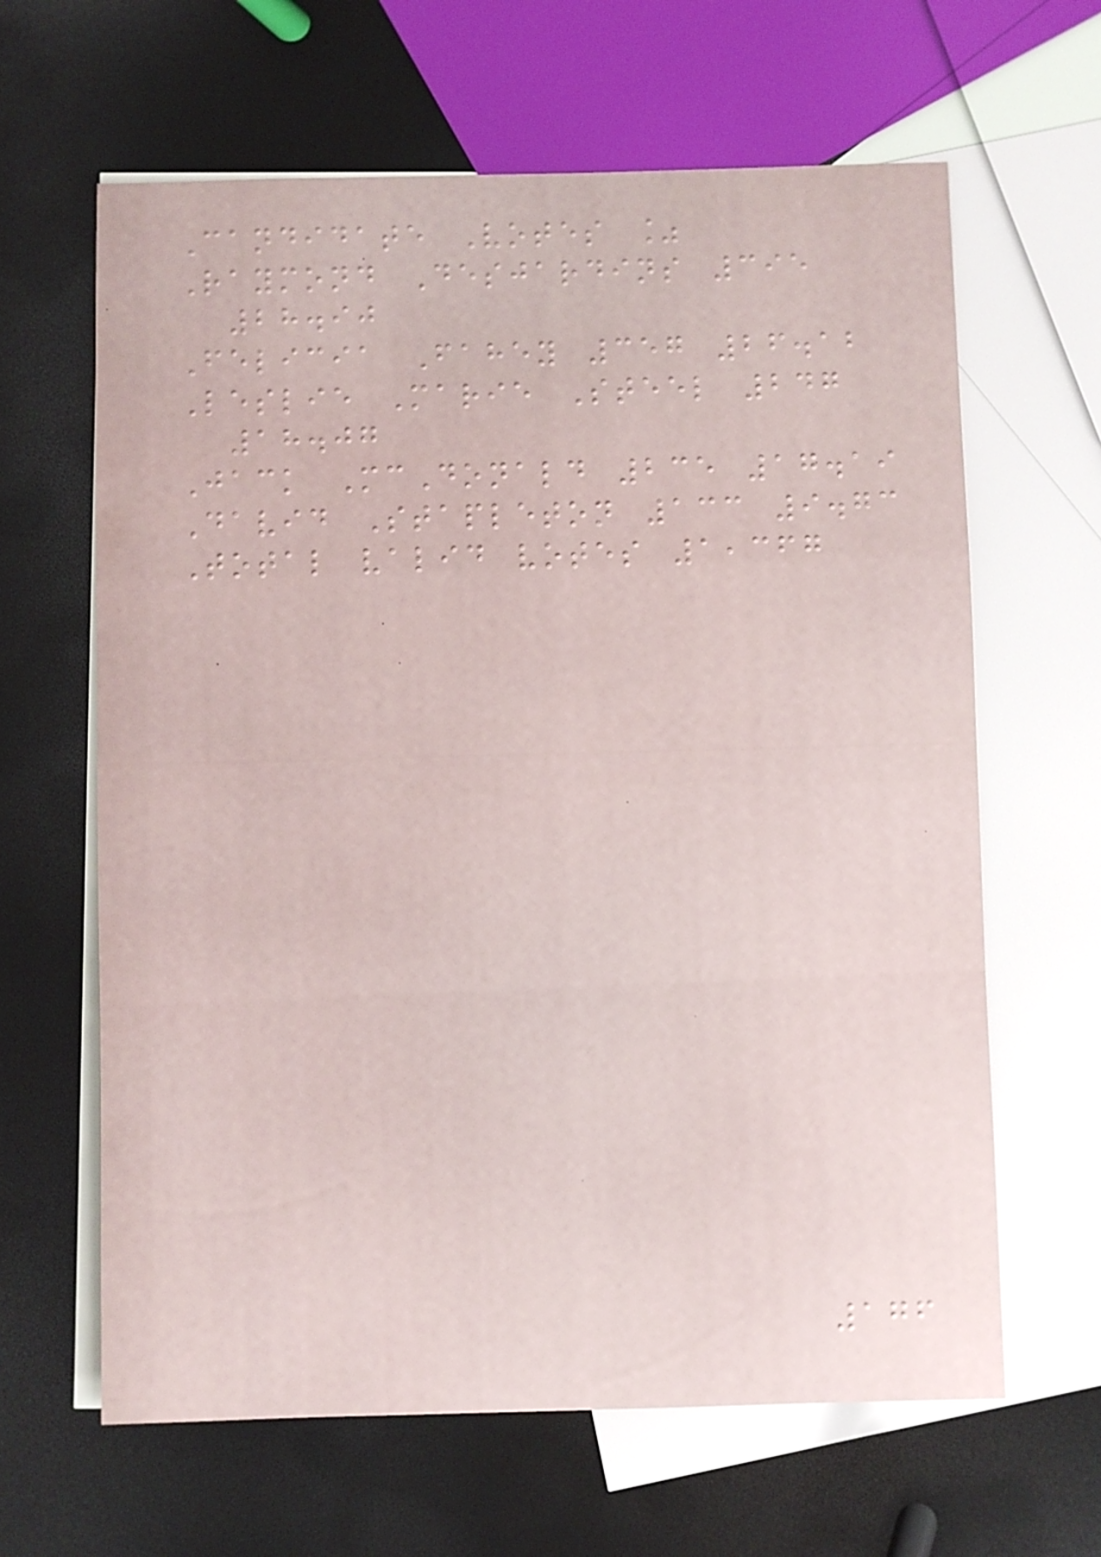Candidate Votes %
Raymond Desjardins 395
28.90
Felicia Fahey 357 26.12
Leslie Marie Steel 247
18.07
Jack McDonald 235 17.19
David Stapleton 133 9.73
Total valid votes 1,367
176
